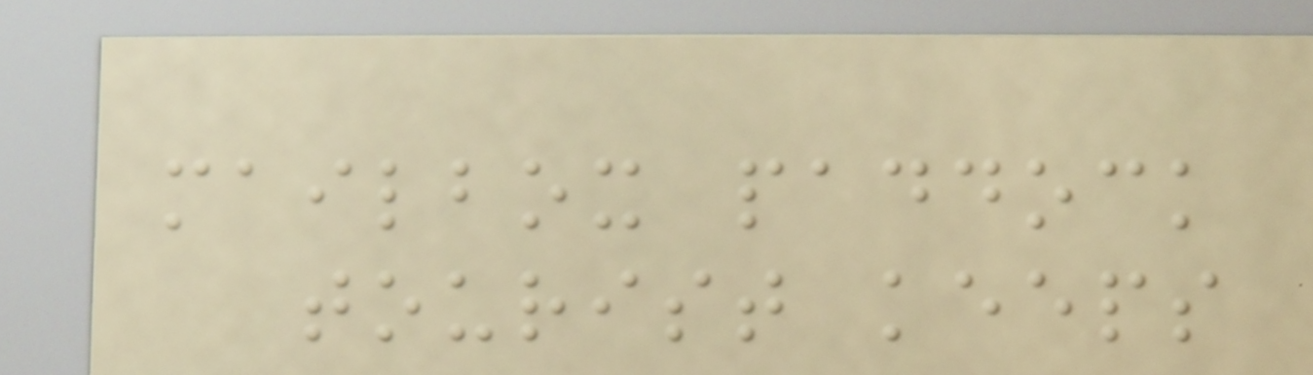mailbox paddock
tourist keeps
